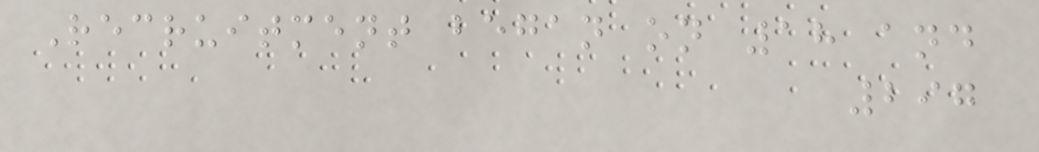Recruitment began on 18 and
297
